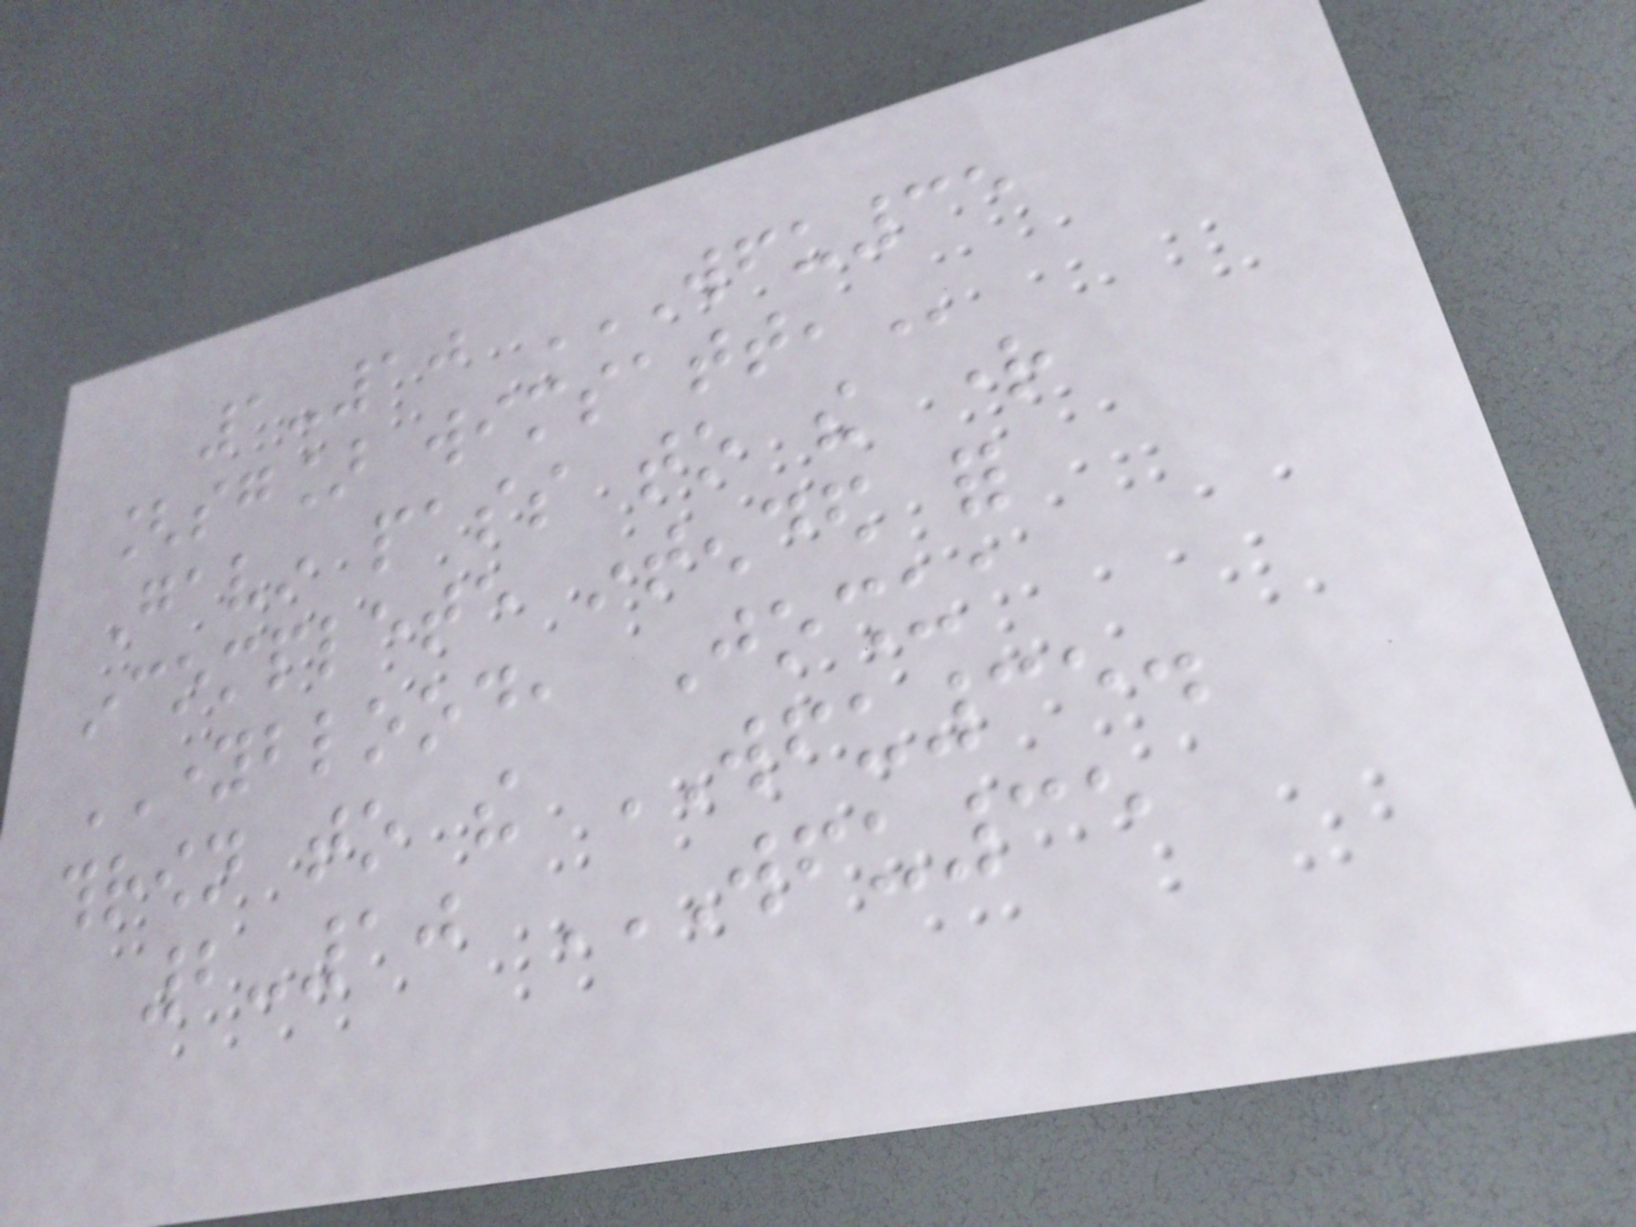1-10 WFU35
[SG] WIMSATT,
Gavin pass to the right
incomplete intended for
YOUNGBLOOD, Joshua
thrown to the WFU35.
2-10 WFU35
